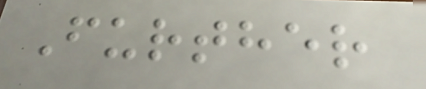Further
